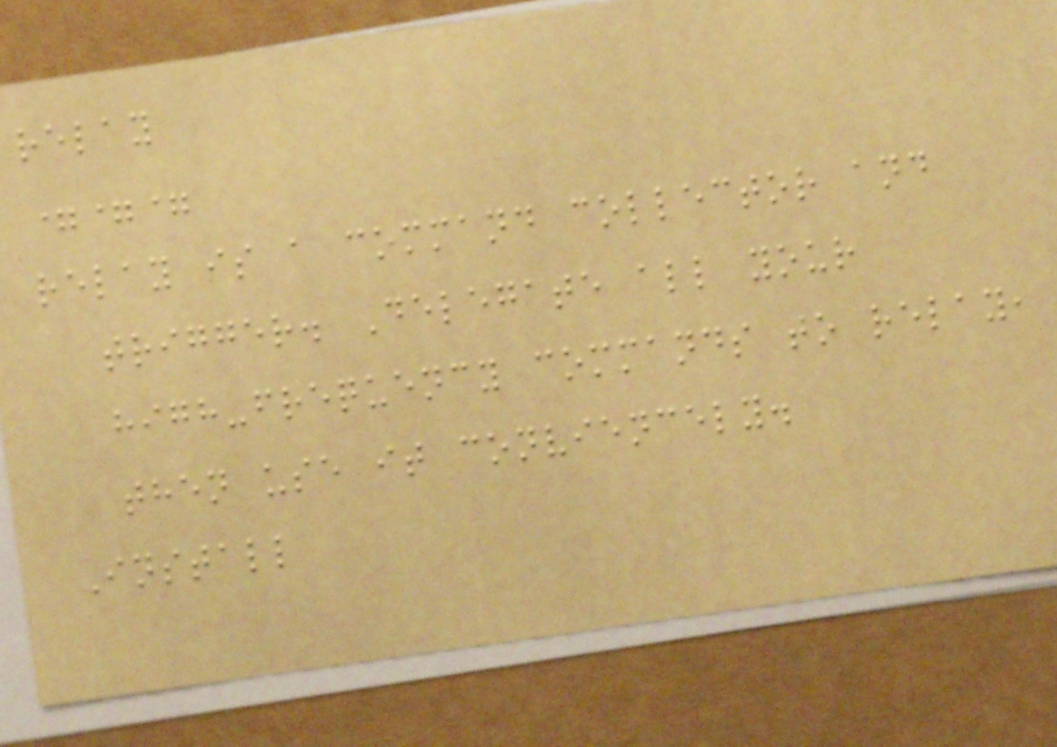relay
===
relay is a command collector and
trigger. Delegate all your
high-frequency commands to relay,
then use it conviencely.
Install
